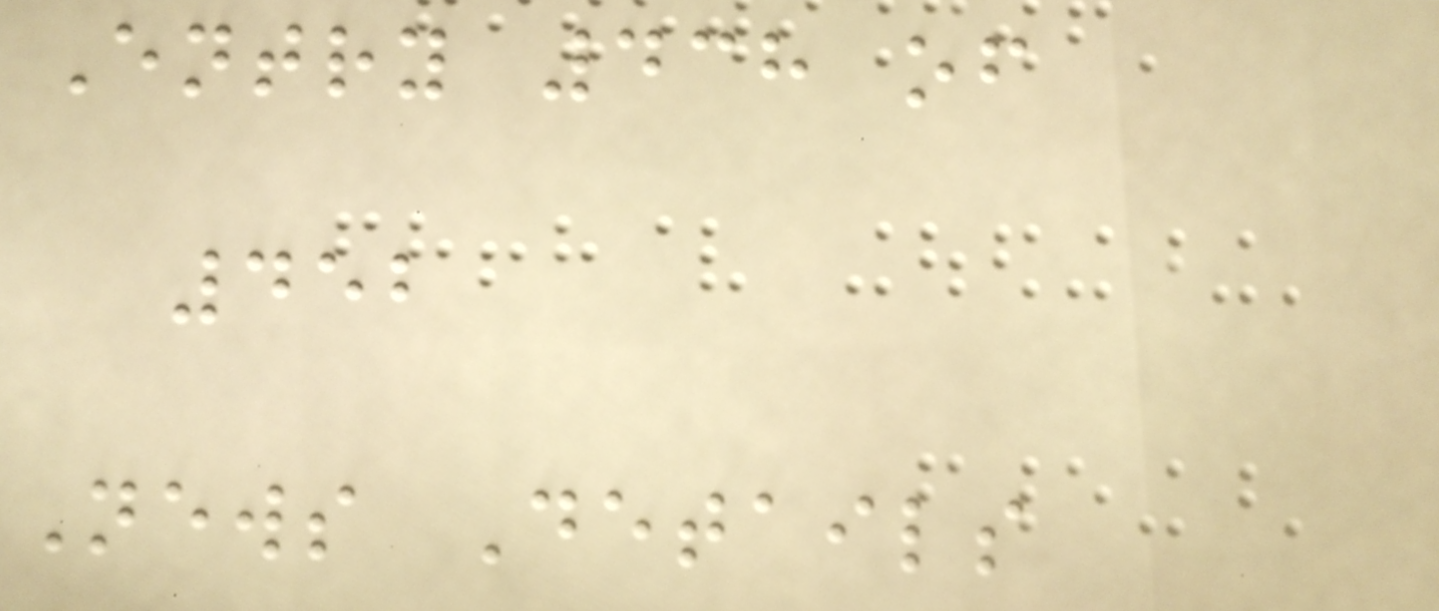Entry 438 of
452
News Details
